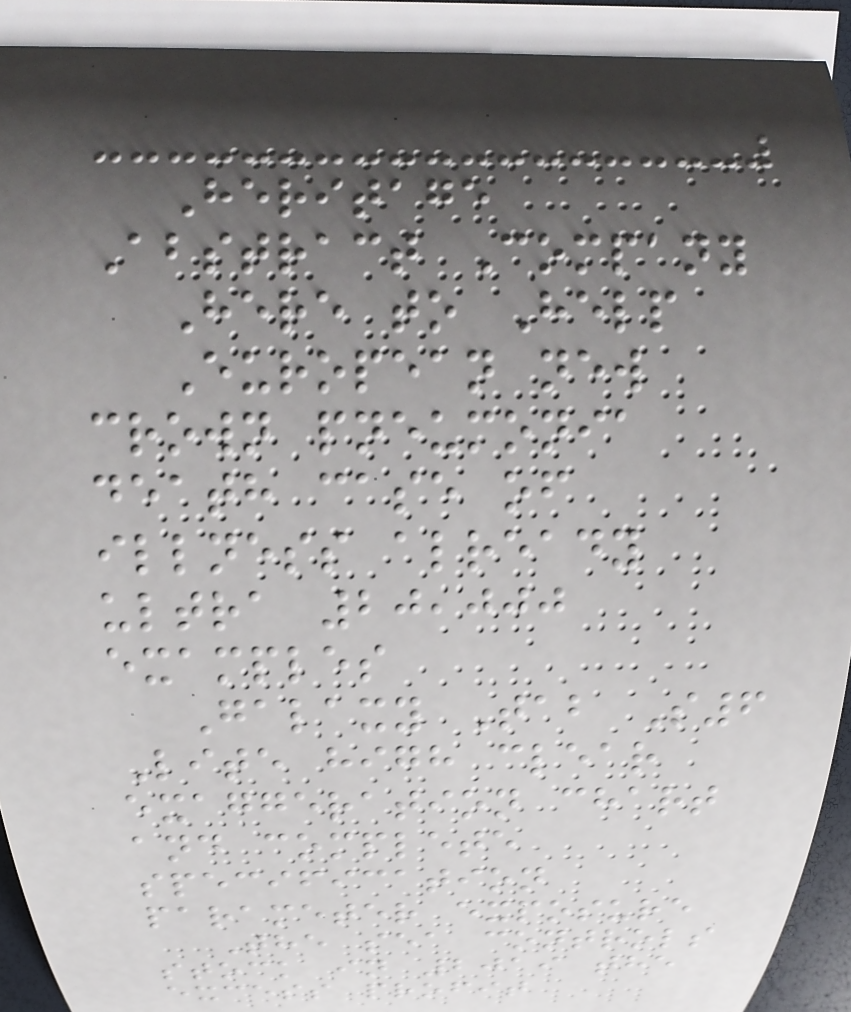Heritage
Abstract Company
Here to Help
European new
crown pneumonia
death case of
illness already
ultra 20,000
examples
Galaxy Tab S6
Lite high clear
exaggeration chart
and complete
specification
parameter exposure
The sea controls
stock in 2019 the
excess profit
